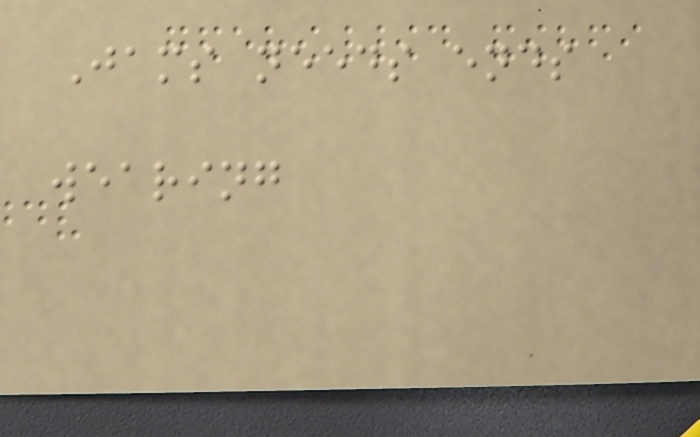Jams needs ends
wearing
